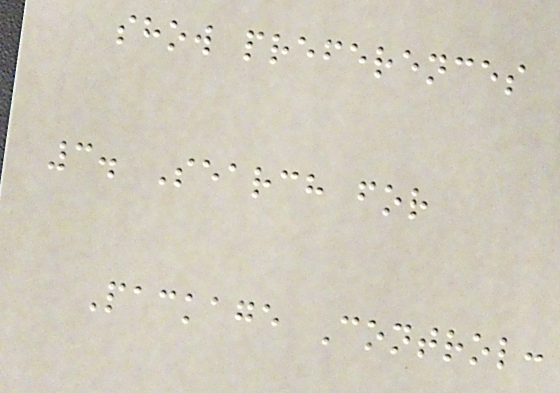show preferences
3. Search for
Package Control:
